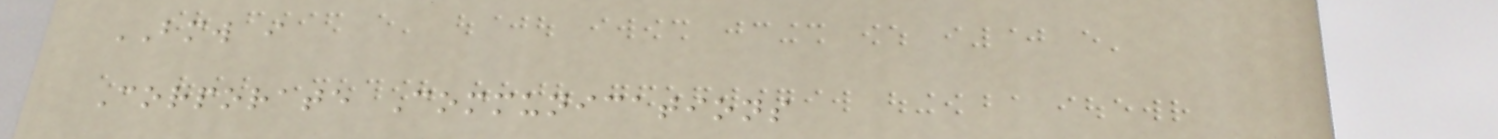BMW i
Corporate Communications
